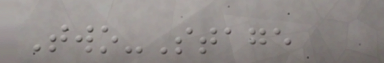Two-Stage
